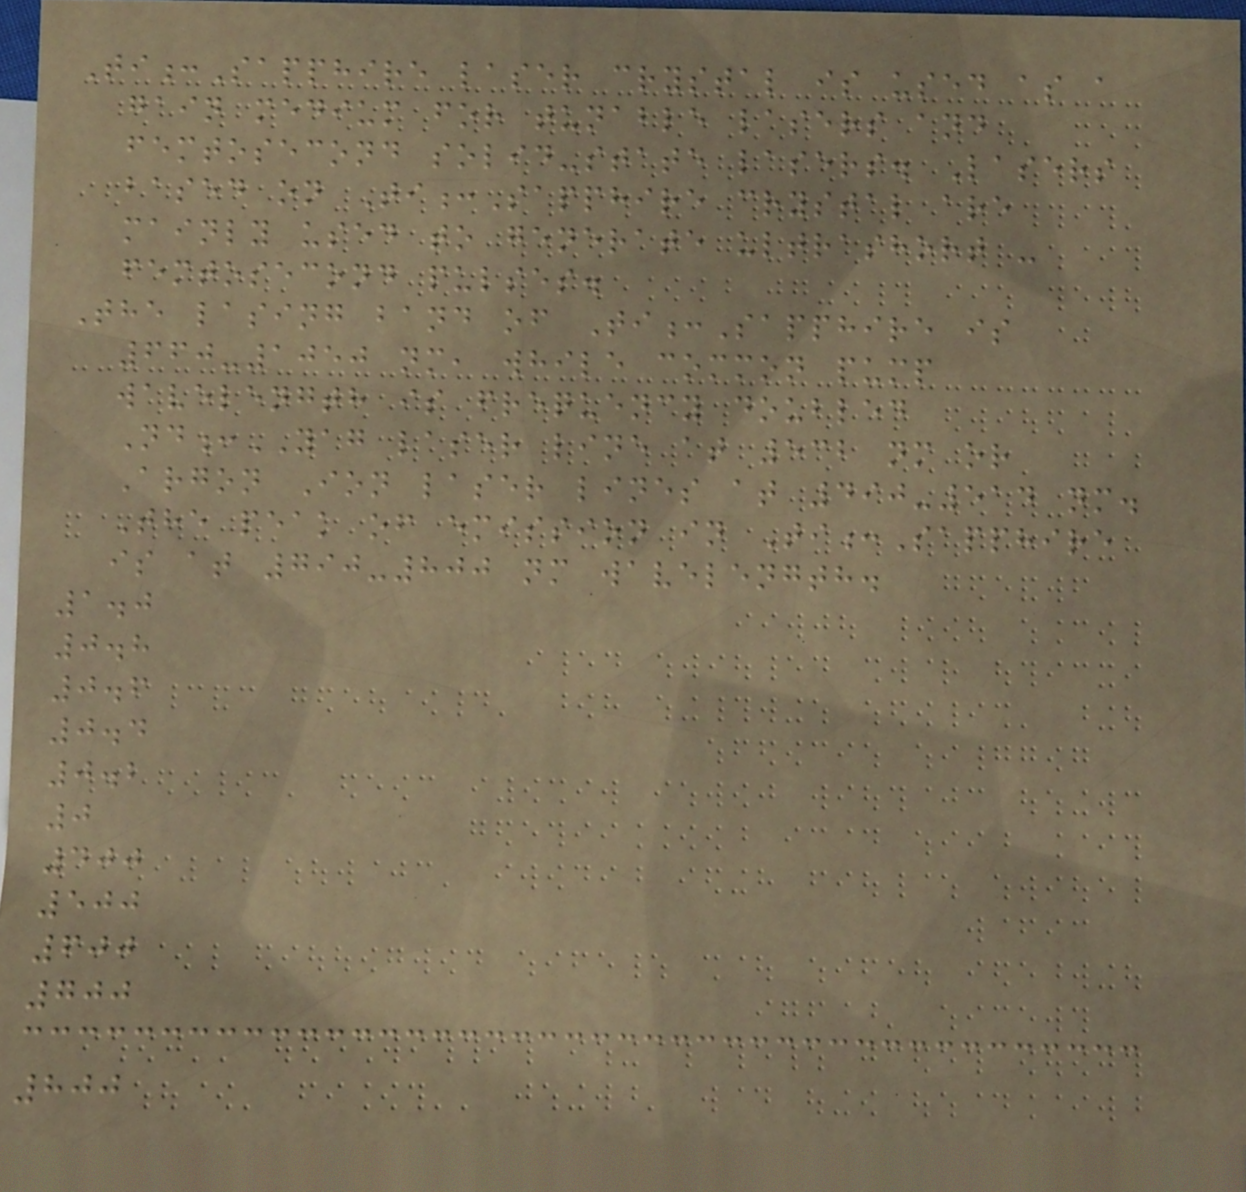Ti:Sapphire laser crystal is used as a
gain medium for tunable lasers and
femtosecond solid-state lasers. Lasers
based on Ti:Sapphire crystal are
mainly used to generate ultrashort -
femtosecond pulses.
The lasing band of Ti:Sapphire is
660-1050 nm, while common pump
wavelength is frequency doubled
Nd:YAG laser line at 532 nm or
Argon Ion laser lines at 490-514 nm.
The peak of emission in Ti:Sapphire
is at 790-800 nm wavelength.
1.0
0.8
0.6
0.4
0.2
0
400
500
600
700
800
